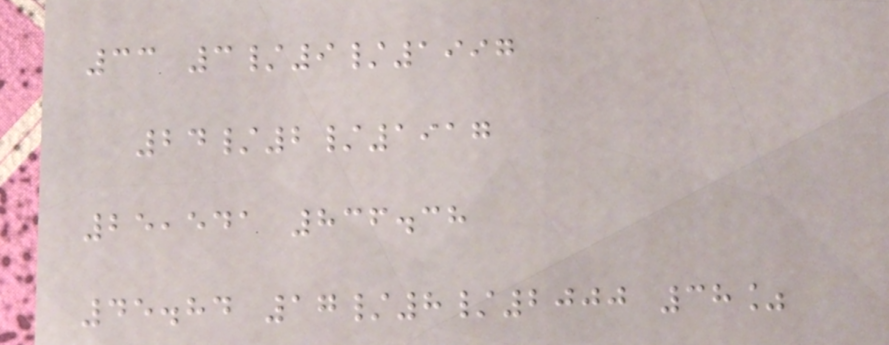33 3/9/1997
24/2/1917
25,541 836.38
45.84 17/8/2000 38%
